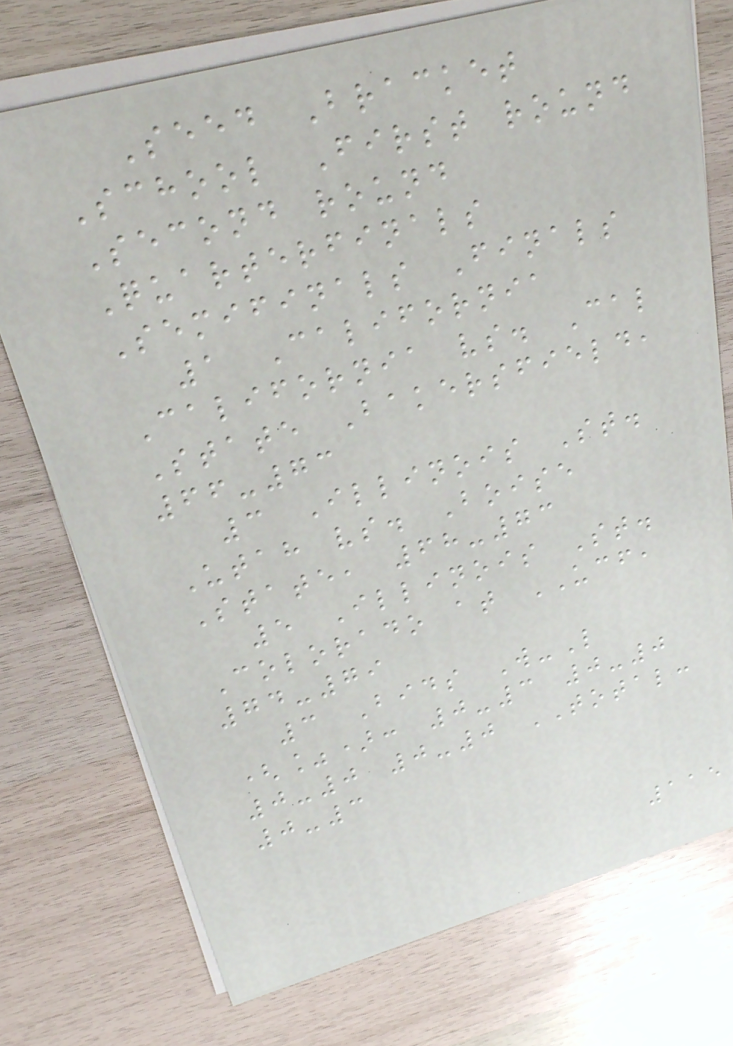Seed Bracket
School First round
Second round
Quarterfinals
Semifinals Finals
1 California
California vs. Cal
State Bakersfield,
66-73
3 Illinois St.
Utah vs. Boise
State, 68-73
5 Illinois St.
Colorado at UCF,
74-79
3 Bids W-L
(%): 0-3 0-0
0-0 0-0 TOTAL:
0-3
115
